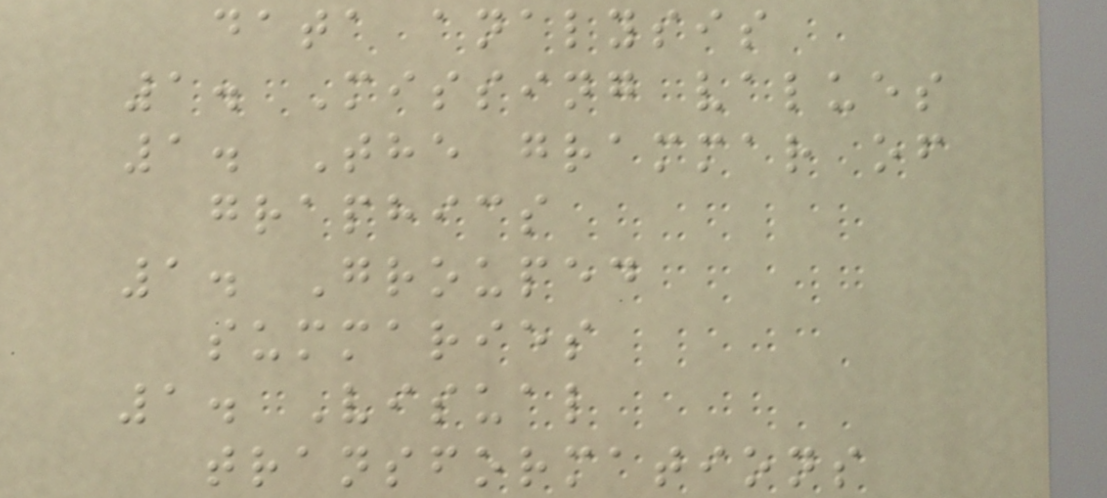data analysis
1. Missing values
1. The grammar of
graphics
1. Grouped
summaries
1. Visual
transformations
